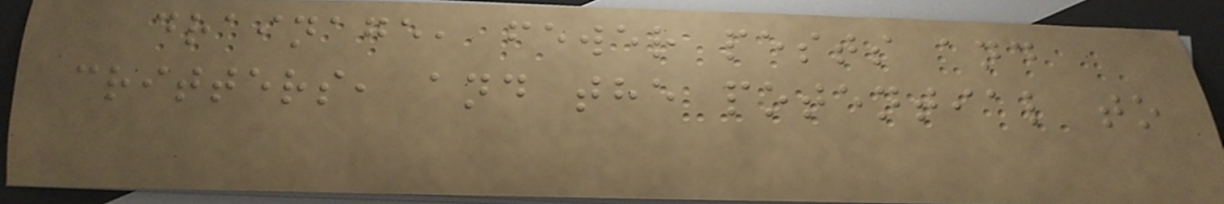drainage, fewer pests and
critters, and the potential to
